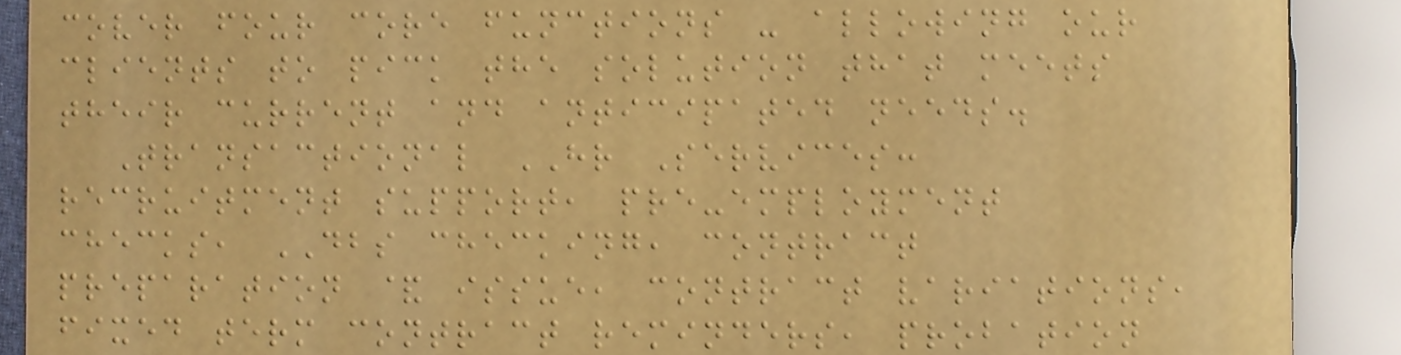cover four core functions - allowing our
clients to pick the solution that meets
their current and anticipated needs.
Transactional HR Services:
recruitment support, pre-employment
checks, DBS checking, contract
preparation & issue, contract variations,
fixed term contract reminders, probation
